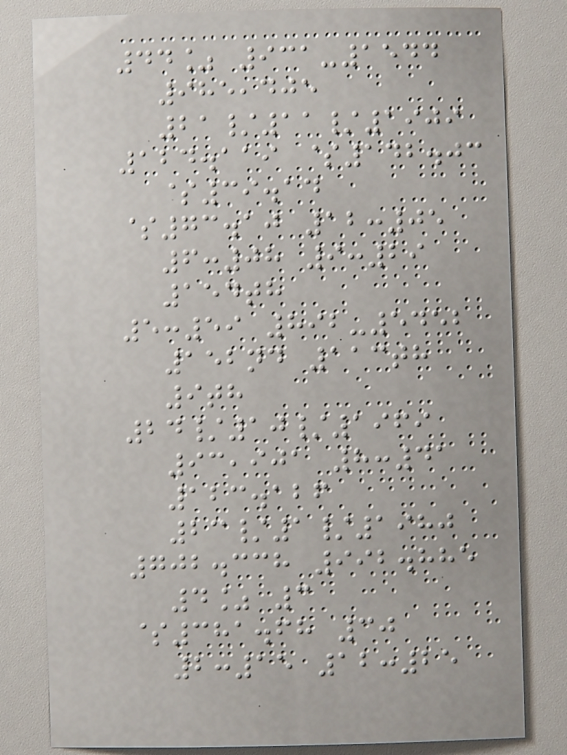44% 931-1544
985,405
21/11/1909
124.119 $142.03
$39.14
$73.10 12:05
6:08 9:29
154th
5:59 892-5452
152nd 113th
9th
24/10/1969
93,901 8:41
123.126
23/1/1980
702.338 992.885
4% 3
$381.68 30
2:15 12:25
